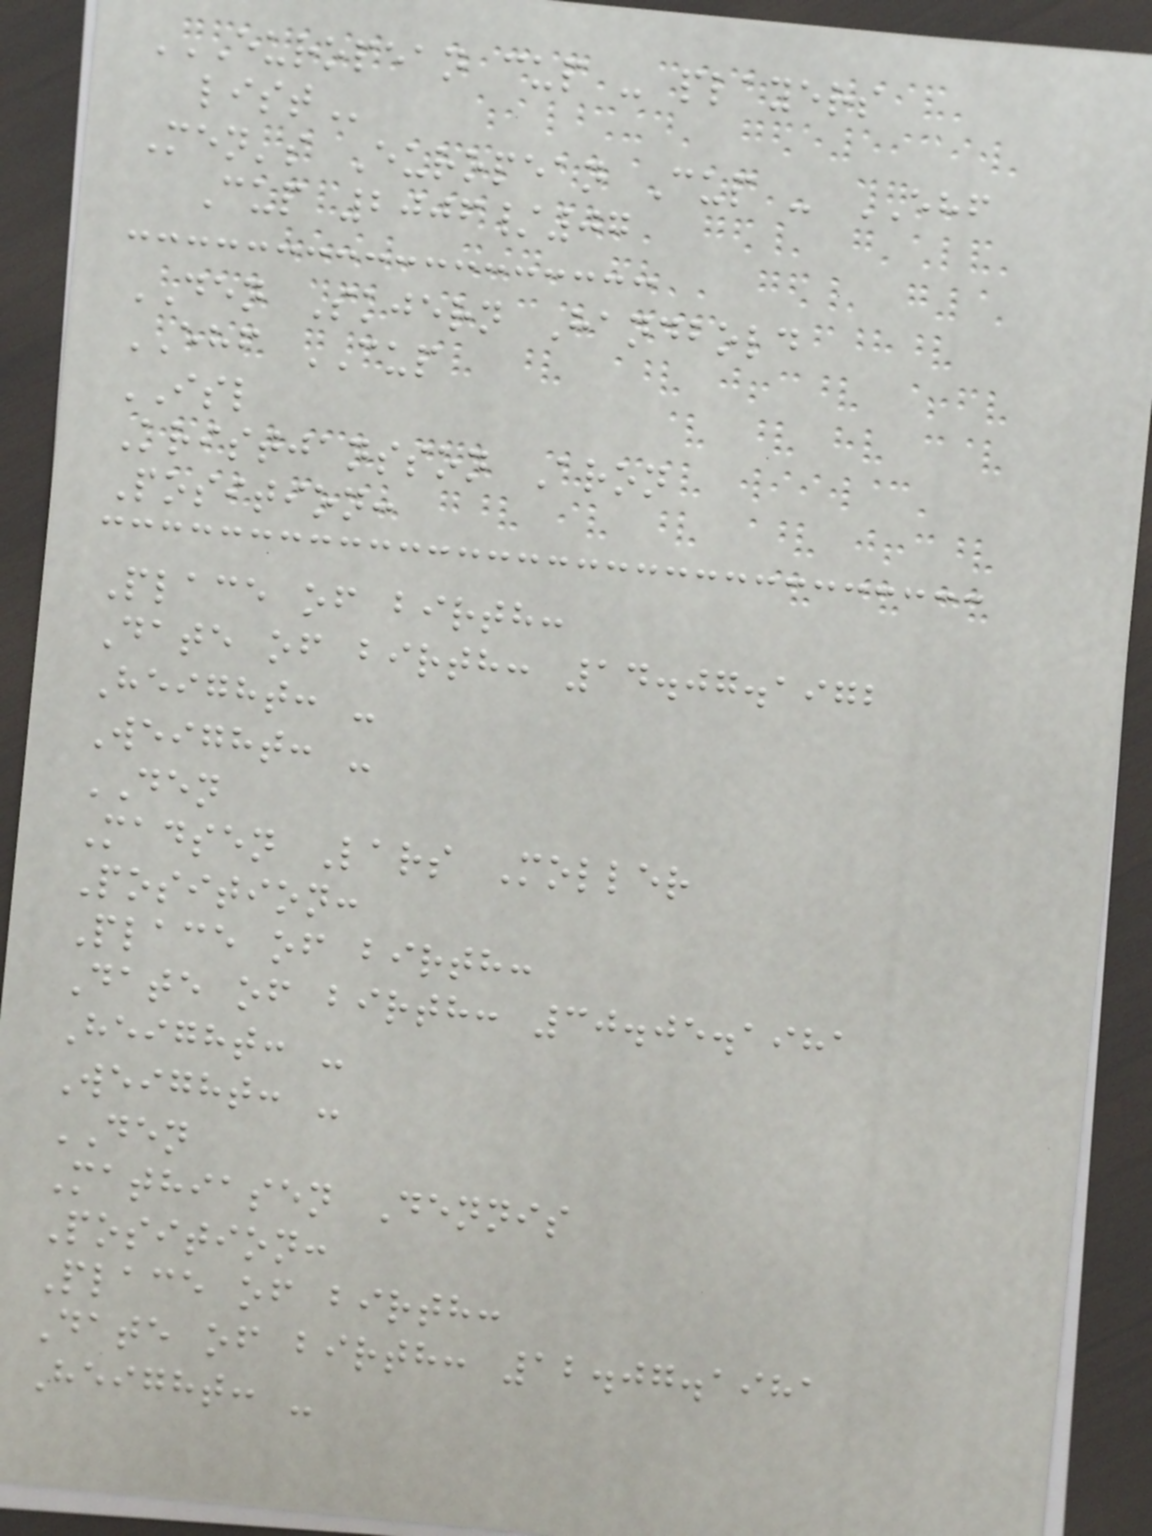EUROPEAN CUP - PLAYERS
LIST
Men's European Cup - EHF
Cup 2006/07
DEN Skjern Handbold
EHF CUP
ISL
Kristjansson Aron
Position:
Place of birth:
Date of birth: 14.07.1972
Height: -
Weight: -
DEN
Madsen Lars Moller
Position:
Place of birth:
Date of birth: 30.05.1981
Height: -
Weight: -
DEN
Mathiasen Dennis
Position:
Place of birth:
Date of birth: 12.07.1981
Height: -
